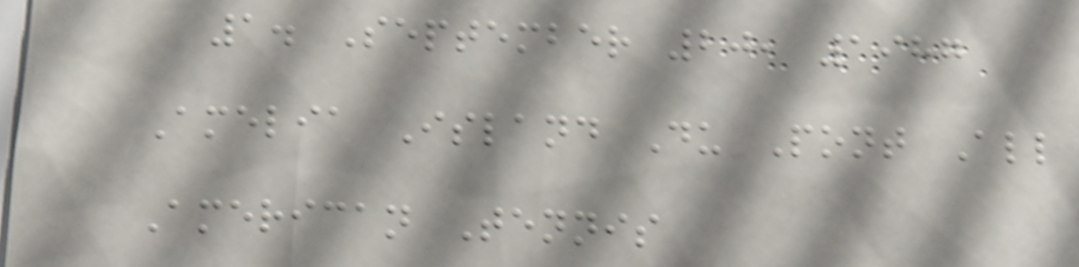1. September 20, 1987
Amelia Island Du Pont All
American Tennis
